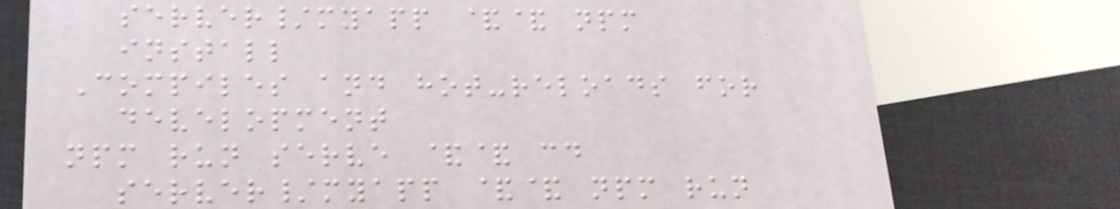server/myapp && npm
install
Compiles and hot-reloads for
development
npm run serve && cd
server/myapp && npm run
